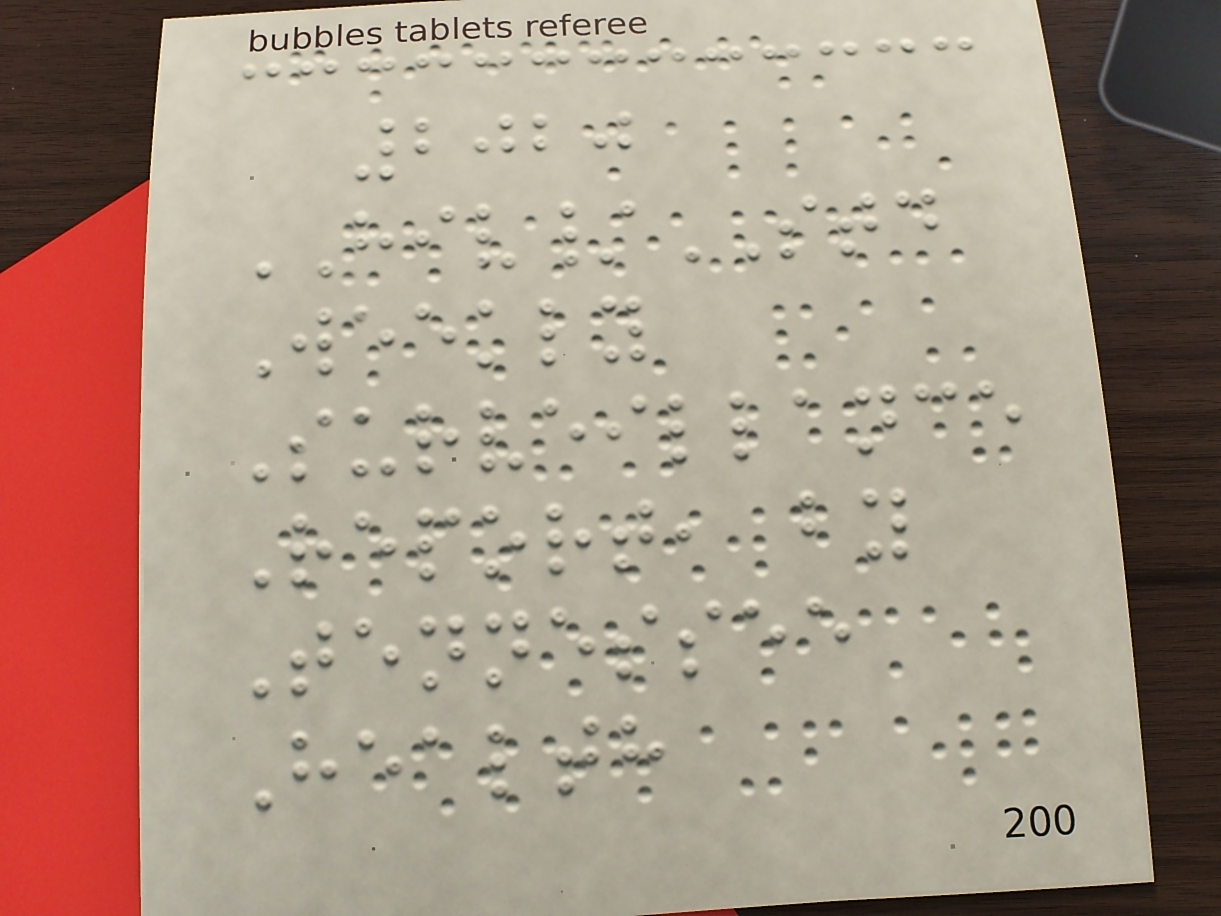2020
HIV/STD
Weekly
Surveillance
Report, by
Tennessee
Health
